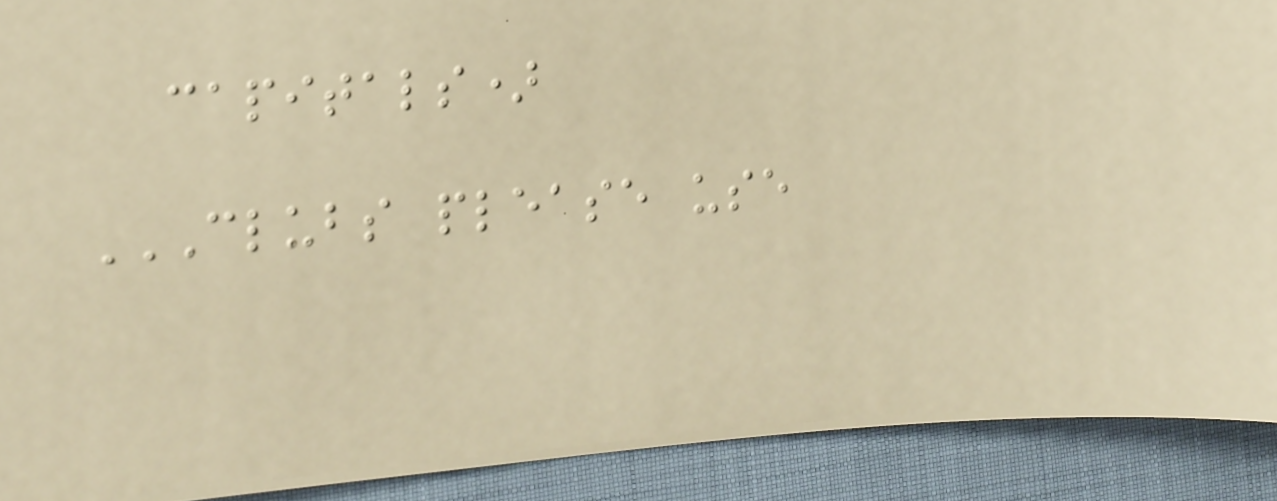capitals)
CLUBS PLEASE USE
